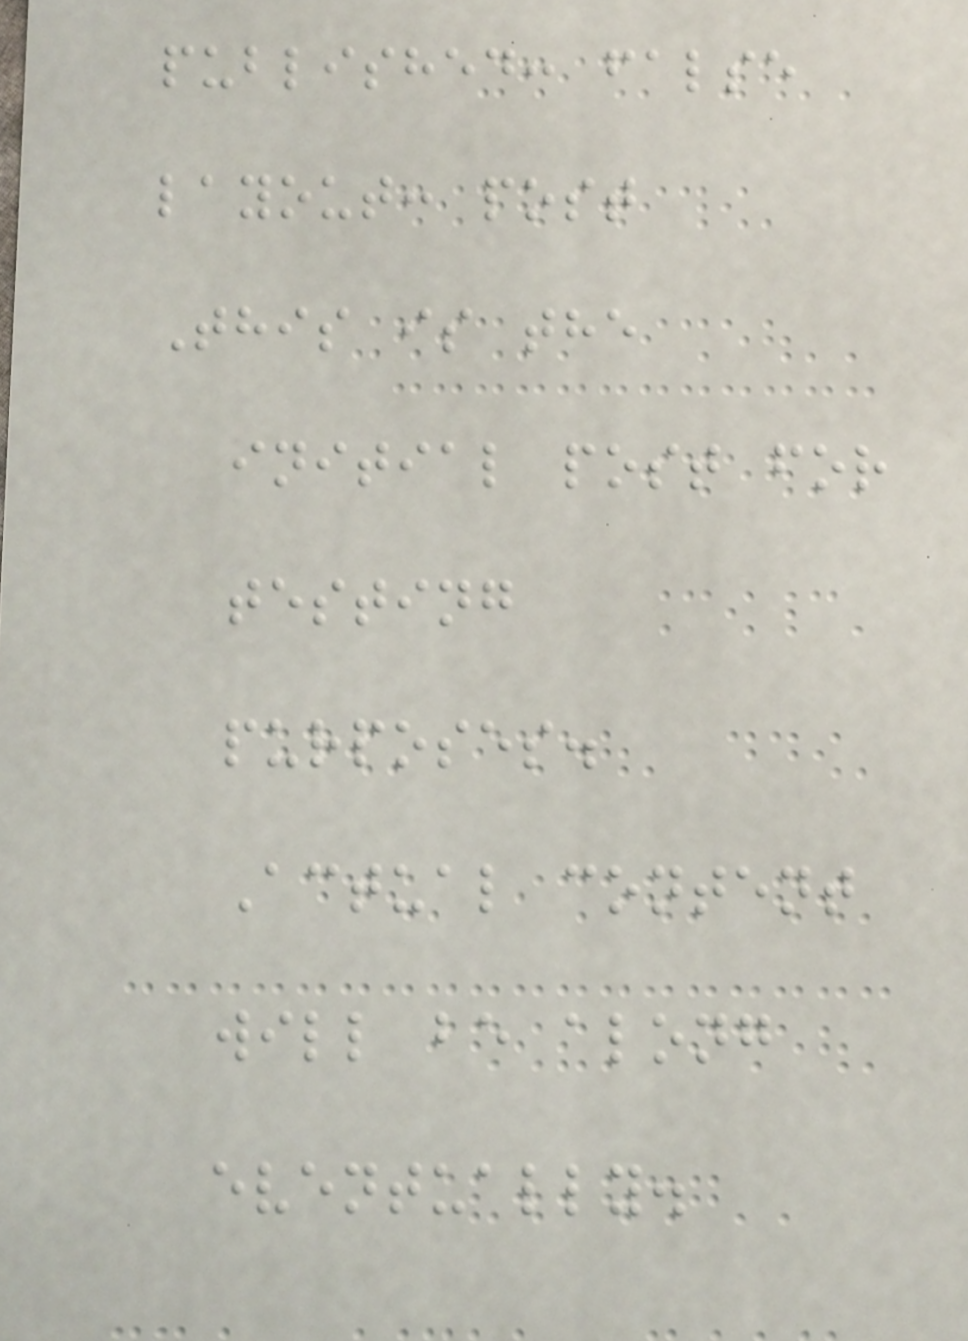published: false
layout: post
This is the
initial post for
testing
purposes.
Actual content
will be along
eventually.
